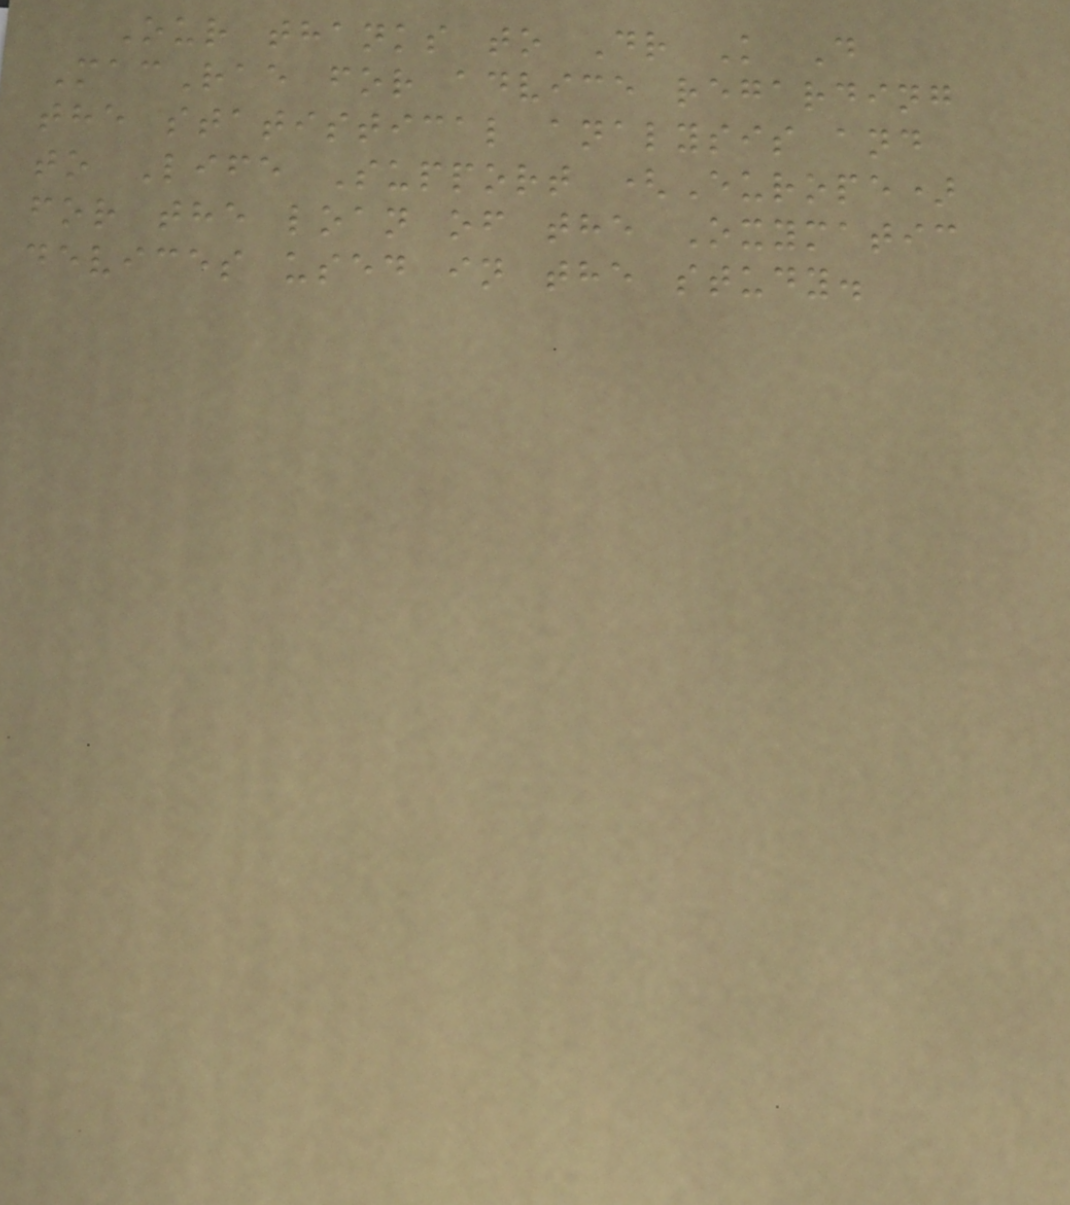Our thanks to Dr K D
MacRae for advice regarding
the statistical analysis and
to Life Support (Europe)
for the loan of the Oxymatic
devices used in the study.
